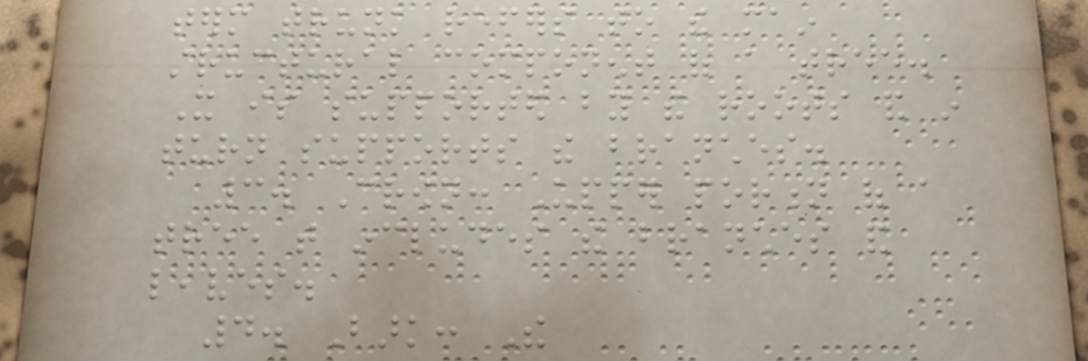term trunk refers to the main
structural component of a tree.
It is supported by the roots and in
turn supports the branches.
3. Crown: Upper portion of a
tree that includes the branches and
leaves.
4. Bark: The
